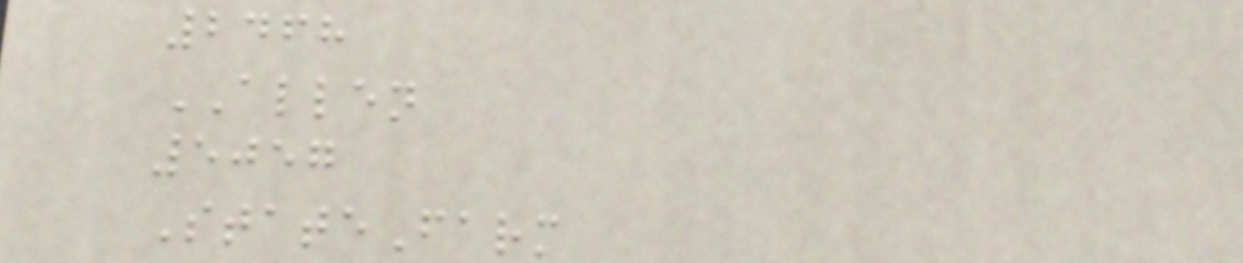2468
ALLEN
5057
StateFarm
